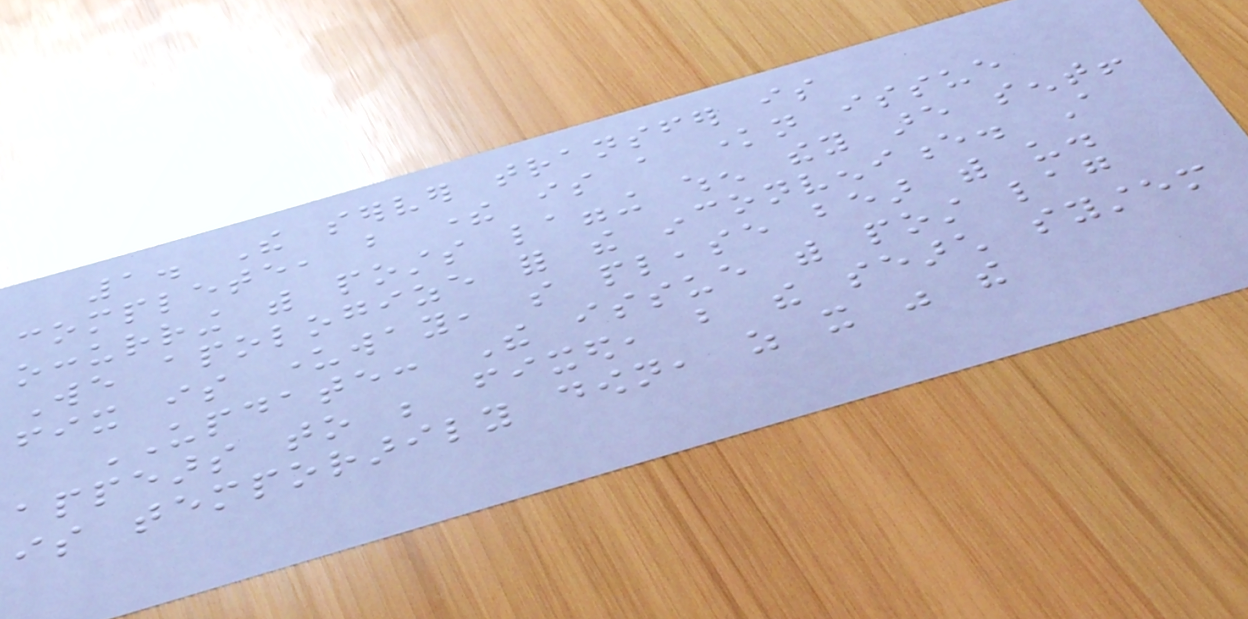1. The server transfer is
complete, but there is a known issue
occurring with posts lagging when they are sent!
We apologize for the inconvenience. A
fix is underway, so please bear with us.
UPDATE: The issue with post lag
appears to be fixed, but the search system
is temporarily down, as it was the
